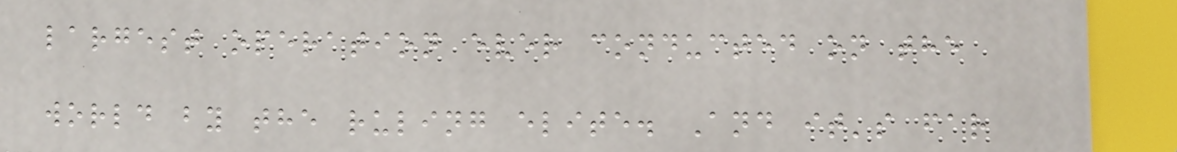largest operation ever conducted on the
world by the ruling elite. And it's far
